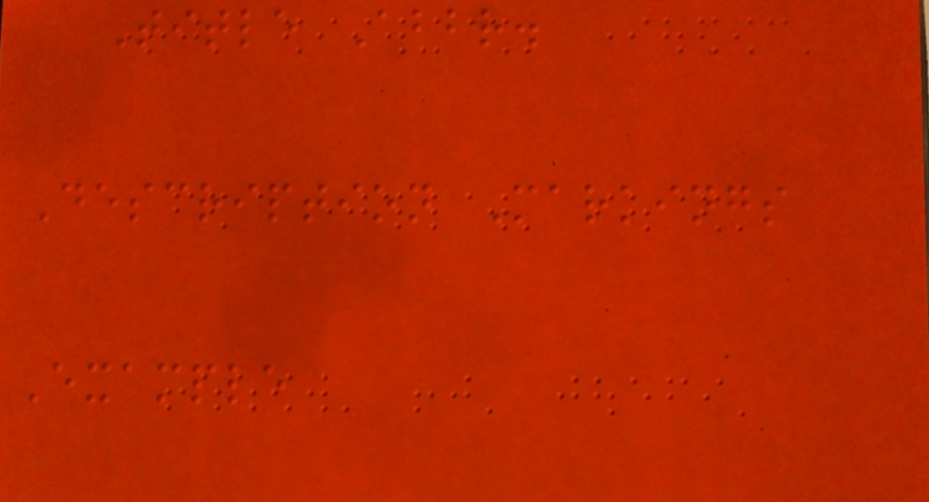Title Abbr.
Description Markings
Example
